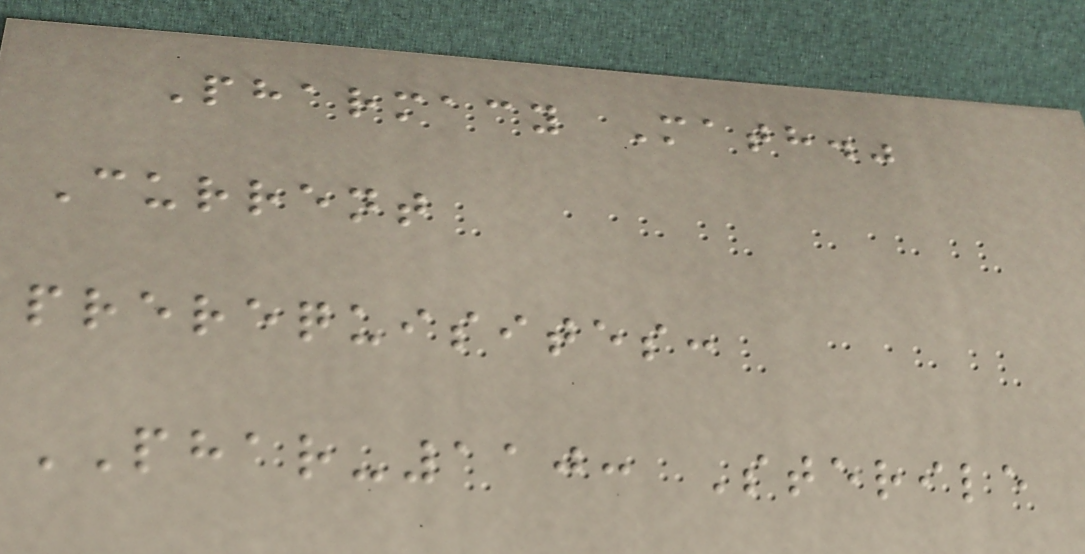Pharmacy Math."
Current
prerequisites:
PHAR-110: Sterile
